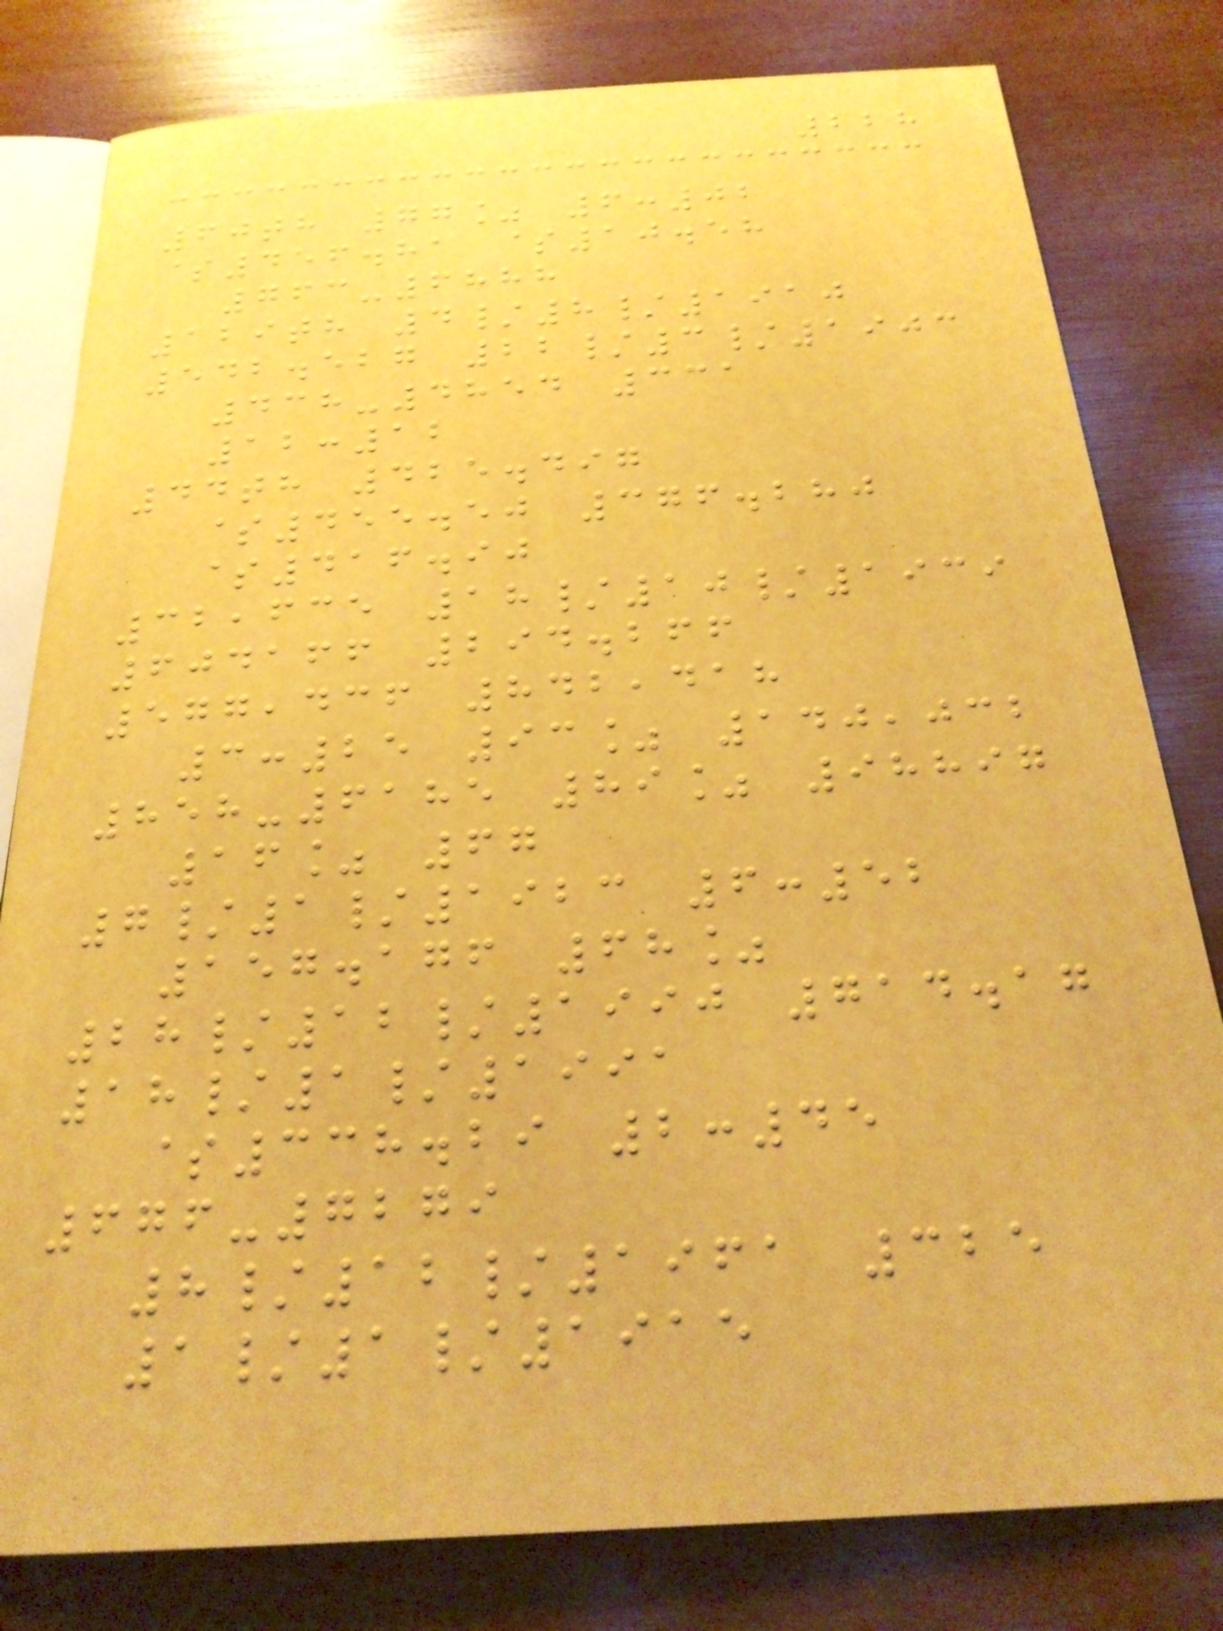228
60th 77% 6:02
$456.81 $10.58
763-6888
129th 4/8/1910
542.527 22/3/1903
438-4854 331
12:12
44th 425.497
$455.50 376.280
$416.90
32,635 18/10/1939
604166 294.266
577,436 842,418
3:25 93% 140,032
858-6185 89% 98897
16% 67
7/1/1923 6:52
157.176 68%
28/12/1990 714.17
18/1/1991
$338.29 2:45
676-7279
8/12/1961 325
1/1/1915
